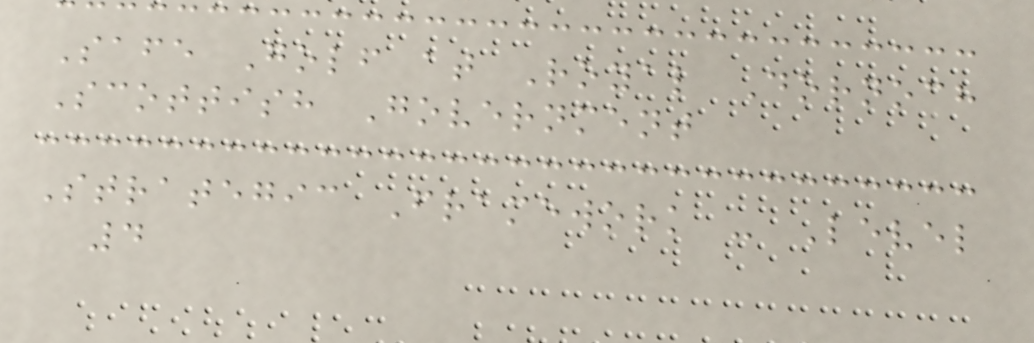Safe Golf at Royal Dornoch
Scottish Government
Strategic Framework - Level
4
